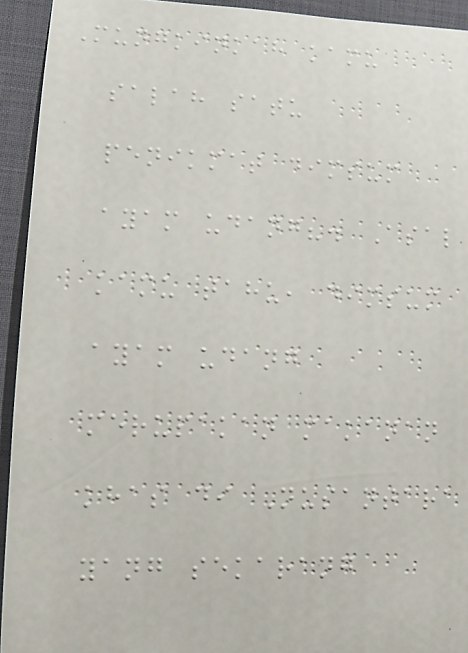Mungkinkah kamu
salah satu
penikmat dimsum
ayam udang?. Asal
kamu tahu, dimsum
ayam udang
merupakan makanan
khas di Nusantara
yang sekarang
